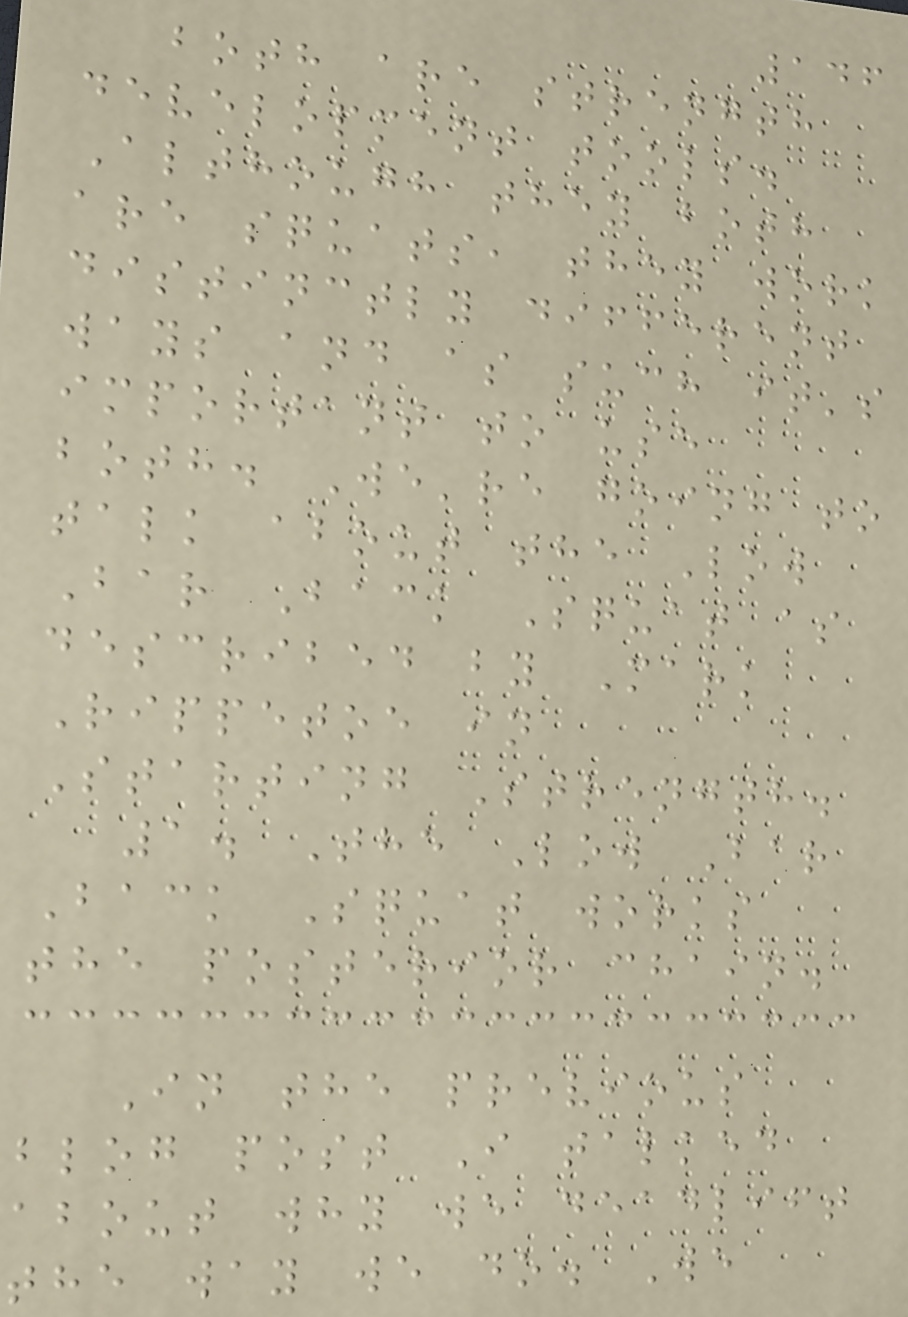146
both are strength
development tools.
Although they both
are squats, they work
distinctly different
ways and as such it's
important to use
both. We're going to
talk about the Low
Bar Back Squat as
described by Mark
Rippetoe in
Starting Strength.
1. The Low Bar
Back Squat works
the posterior chain.
In the previous
blog post I talked
about why we deadlift
the way we do. We
